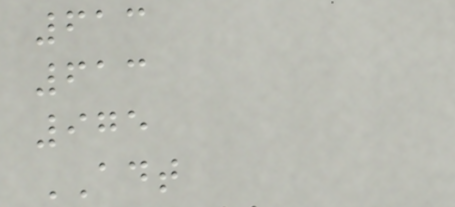613
613
975
ADT
